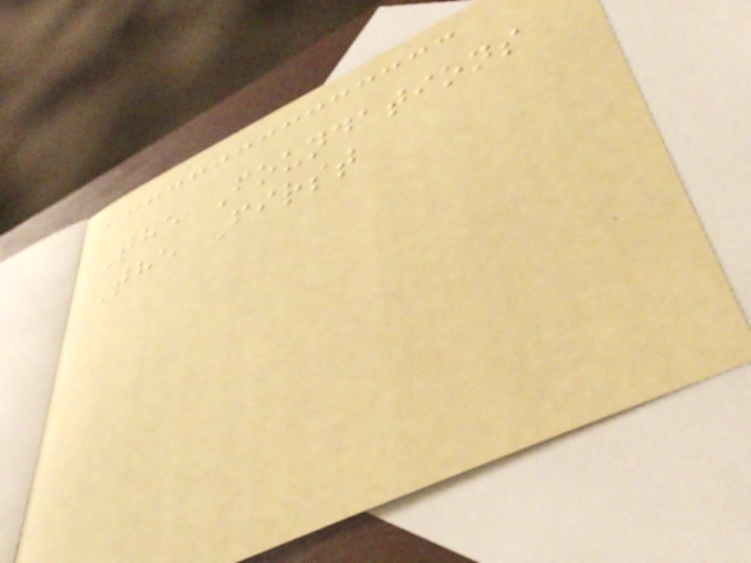The Foundations
The First
